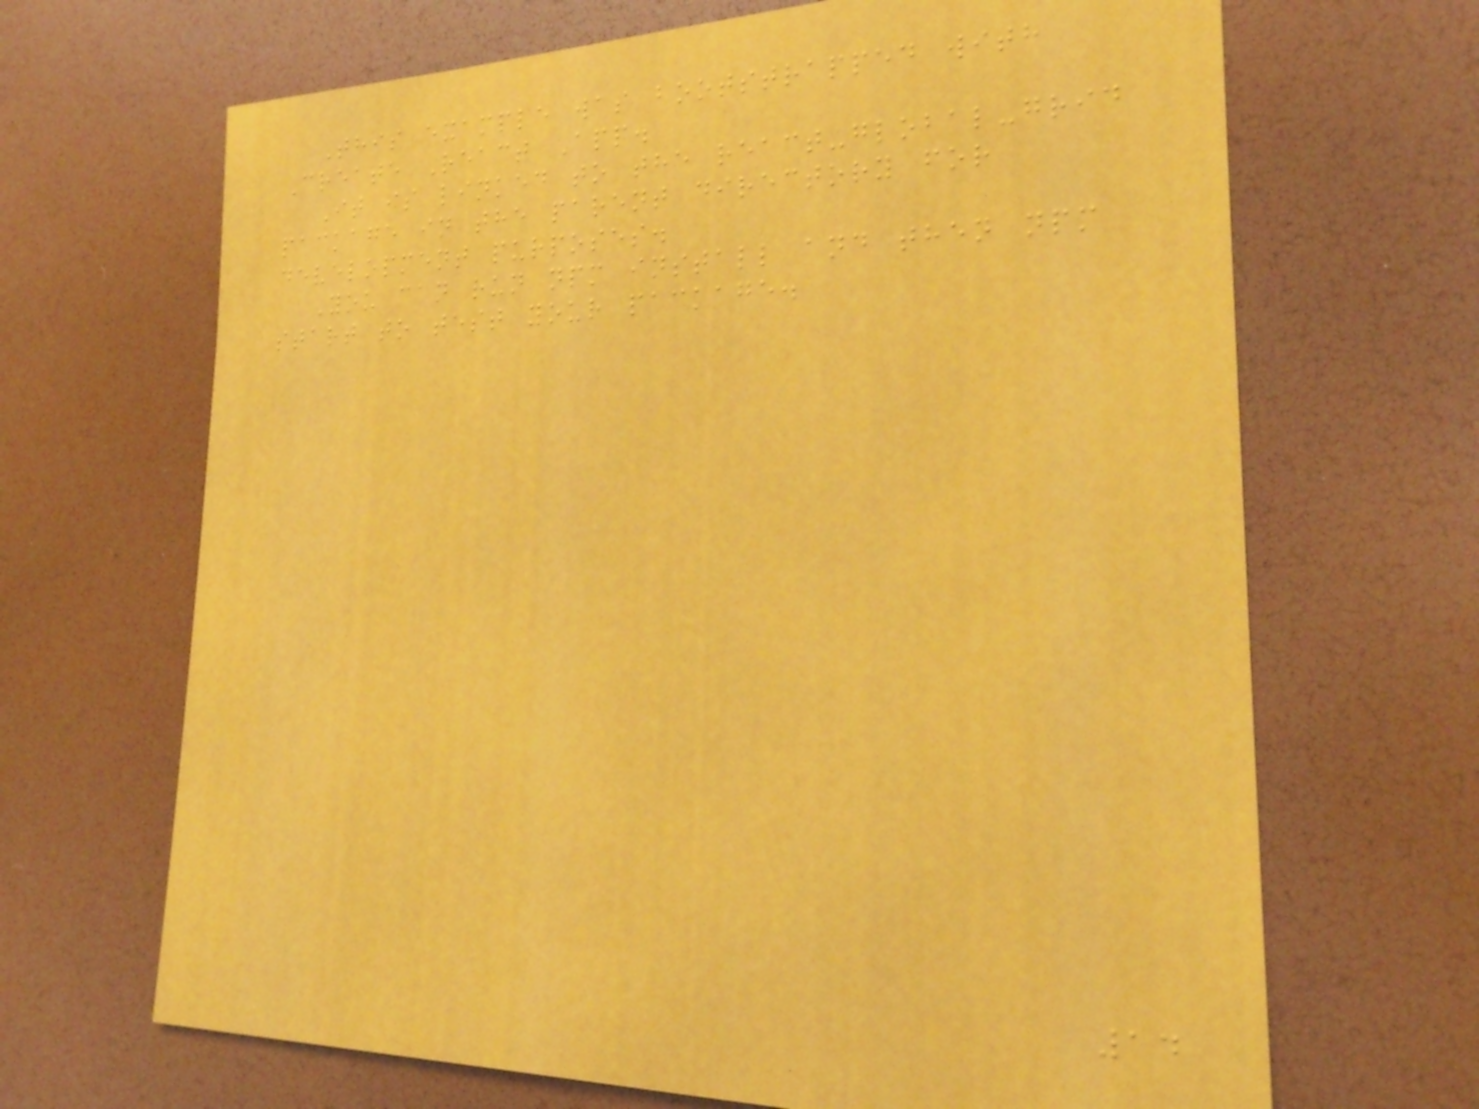This example was bootstrapped with
Create React App.
It is linked to the react-global-grid
package in the parent directory for
development purposes.
You can run npm install and then npm
start to test your package.
14
